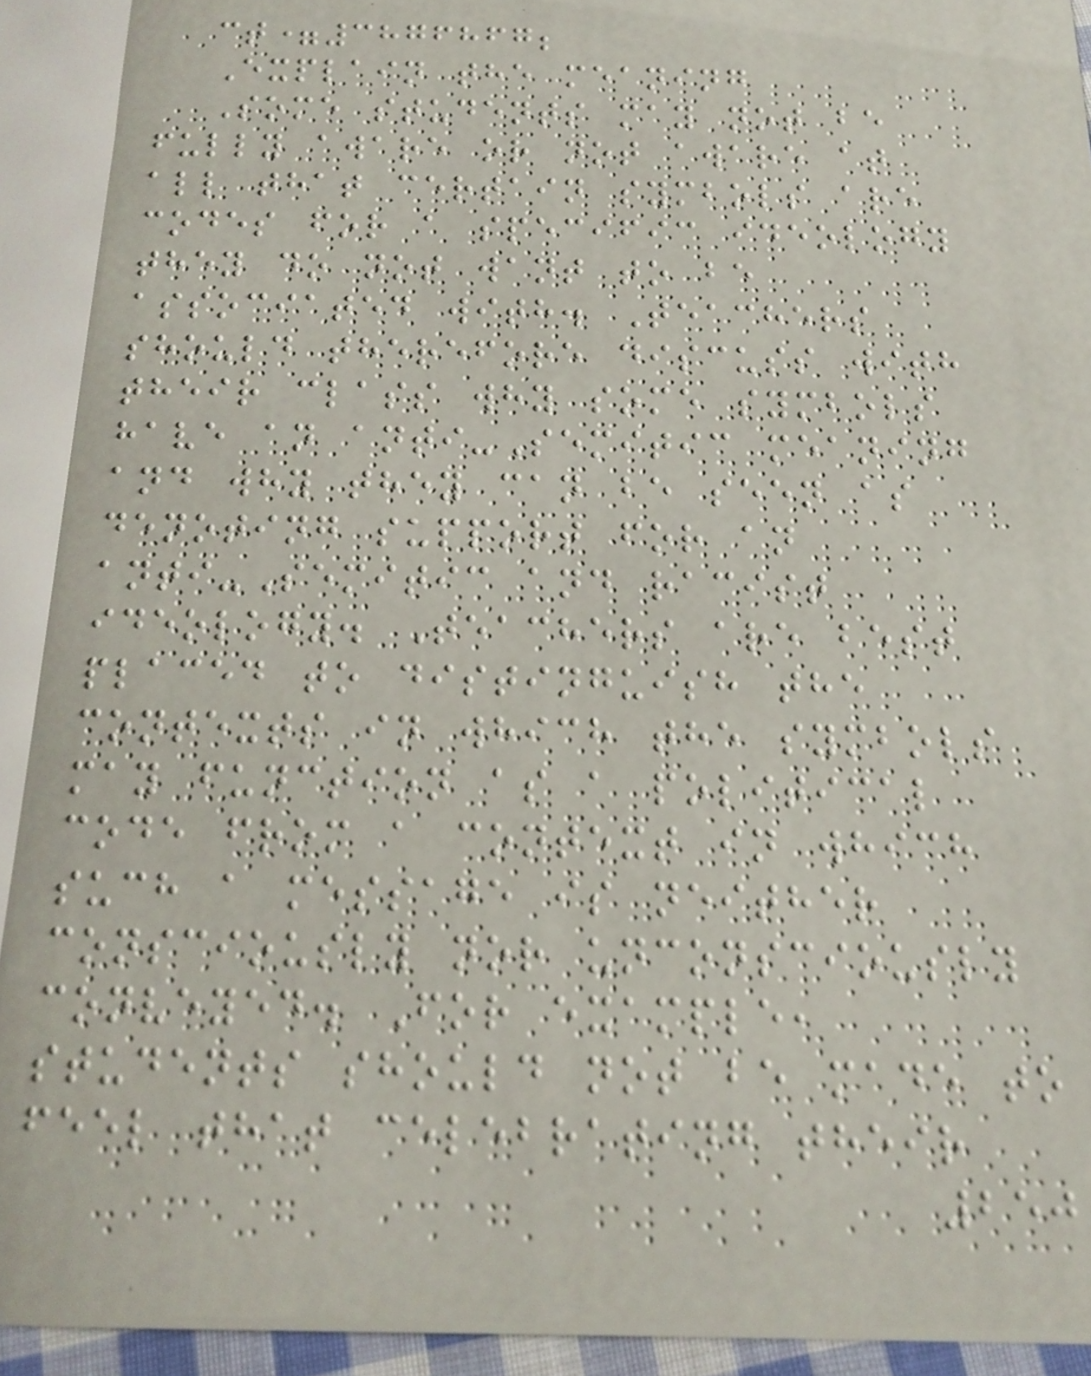ct=3876867;
Explain the meaning
Some students may not be
fully aware or not aware at
all that certain symbols are
codes for a specific ideology
they do not want to be
associated with. Teachers
should therefore discuss with
their class why some symbols
have an anti-Semitic meaning
and why they can be seen as
denoting support for an
anti-Semitic and racist
ideology. Teachers are best
placed to distinguish the
contexts in which the symbols
may function as a political
code from a context in which
such a message is neither
consciously nor unconsciously
conveyed. For example,
students should not be made to
feel that celebrating their
250
